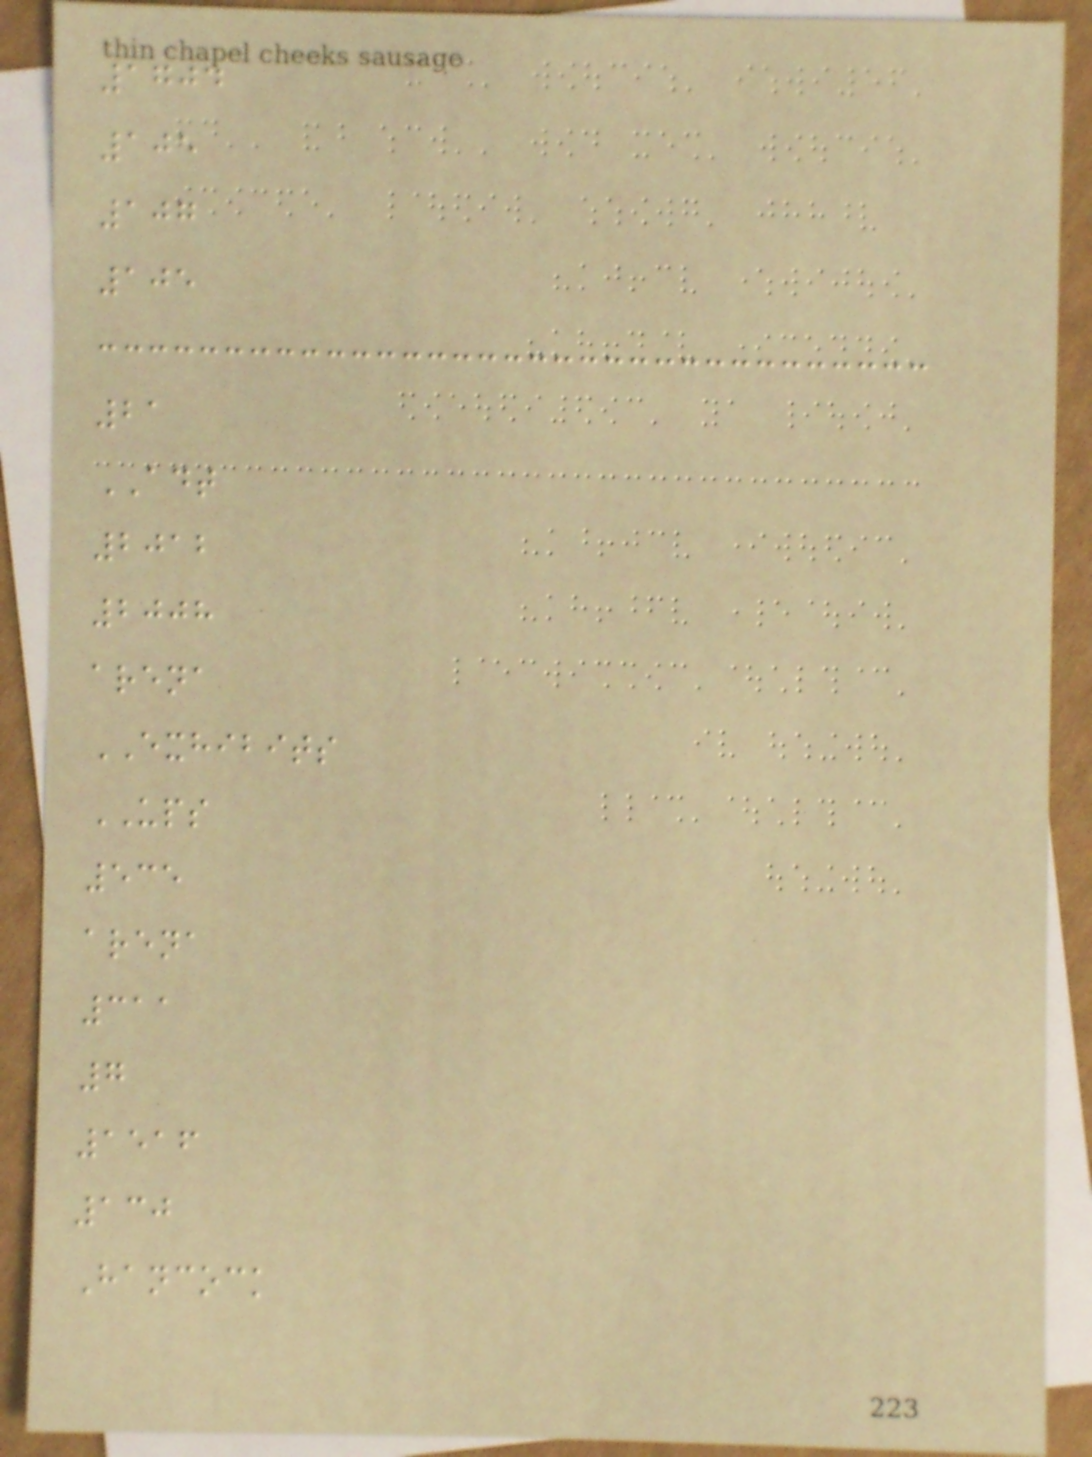1704
105
107
105
21
ADT
2012
2008
arena
EXHIBITS
UPS
535
arena
311
7
1516
130
Hancock
